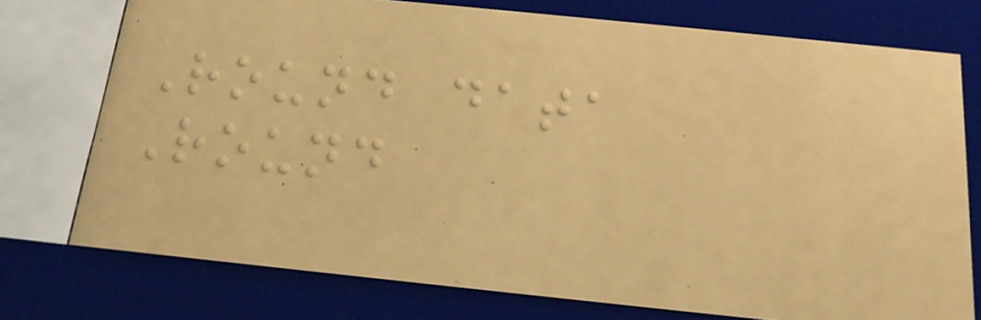Round data
Round
